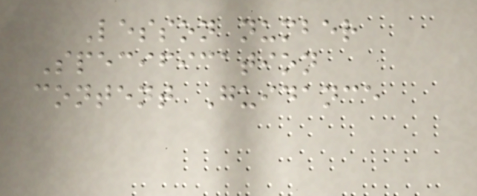Lesson number
Specification
content Guidance
